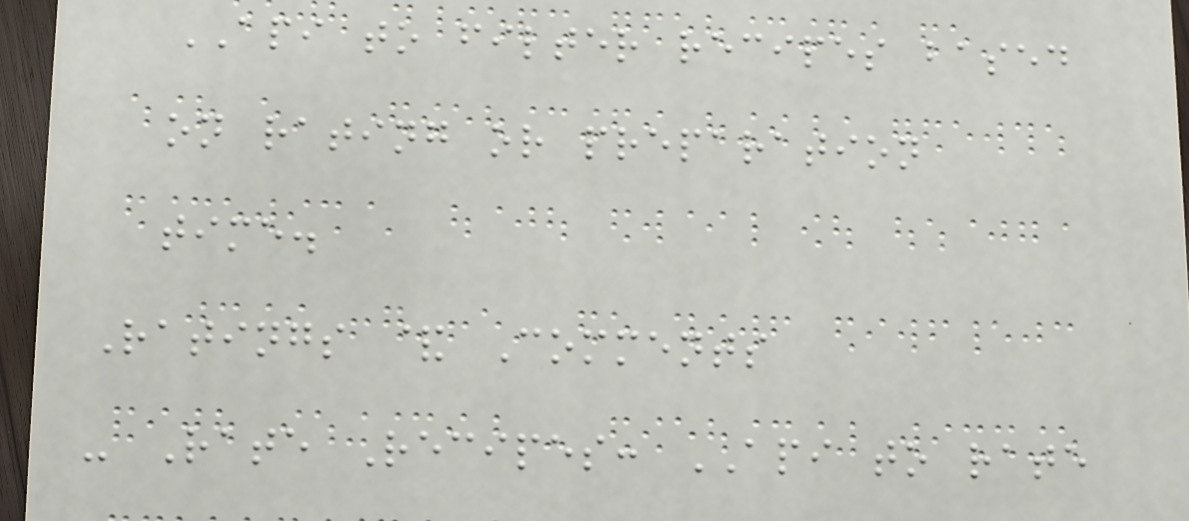API to filter recipes based
on rating or preparation
time.
Ratings & Comments
- Rate Recipes: API to rate
